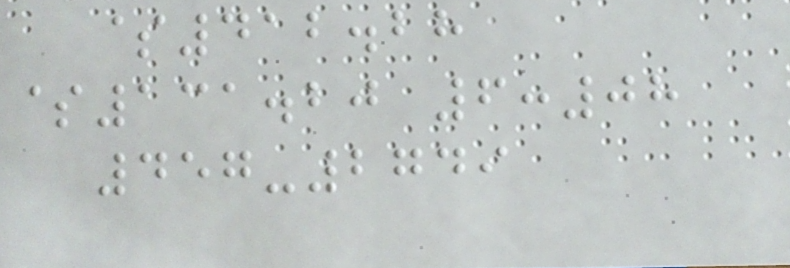$412.28
$131.20 6:08
457-2749
